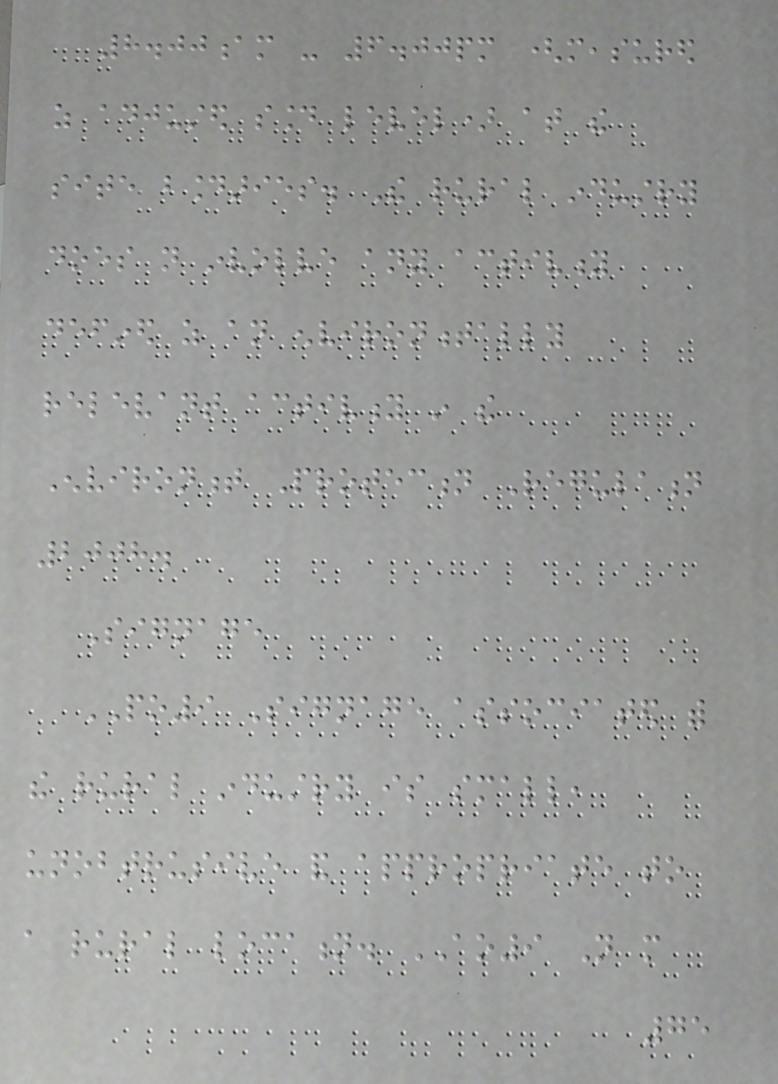8.00am - 6.00pm (measured
as adjusted sound level) at the
site boundaries. The rural industry
does not involve any activity
defined as an environmentally
relevant activity in the
Environment Protection Regulation
2008.
Signage
PO9 Signage associated with
the rural industry is small,
unobtrusive and appropriate to
a rural location. AO9 Not more
75
